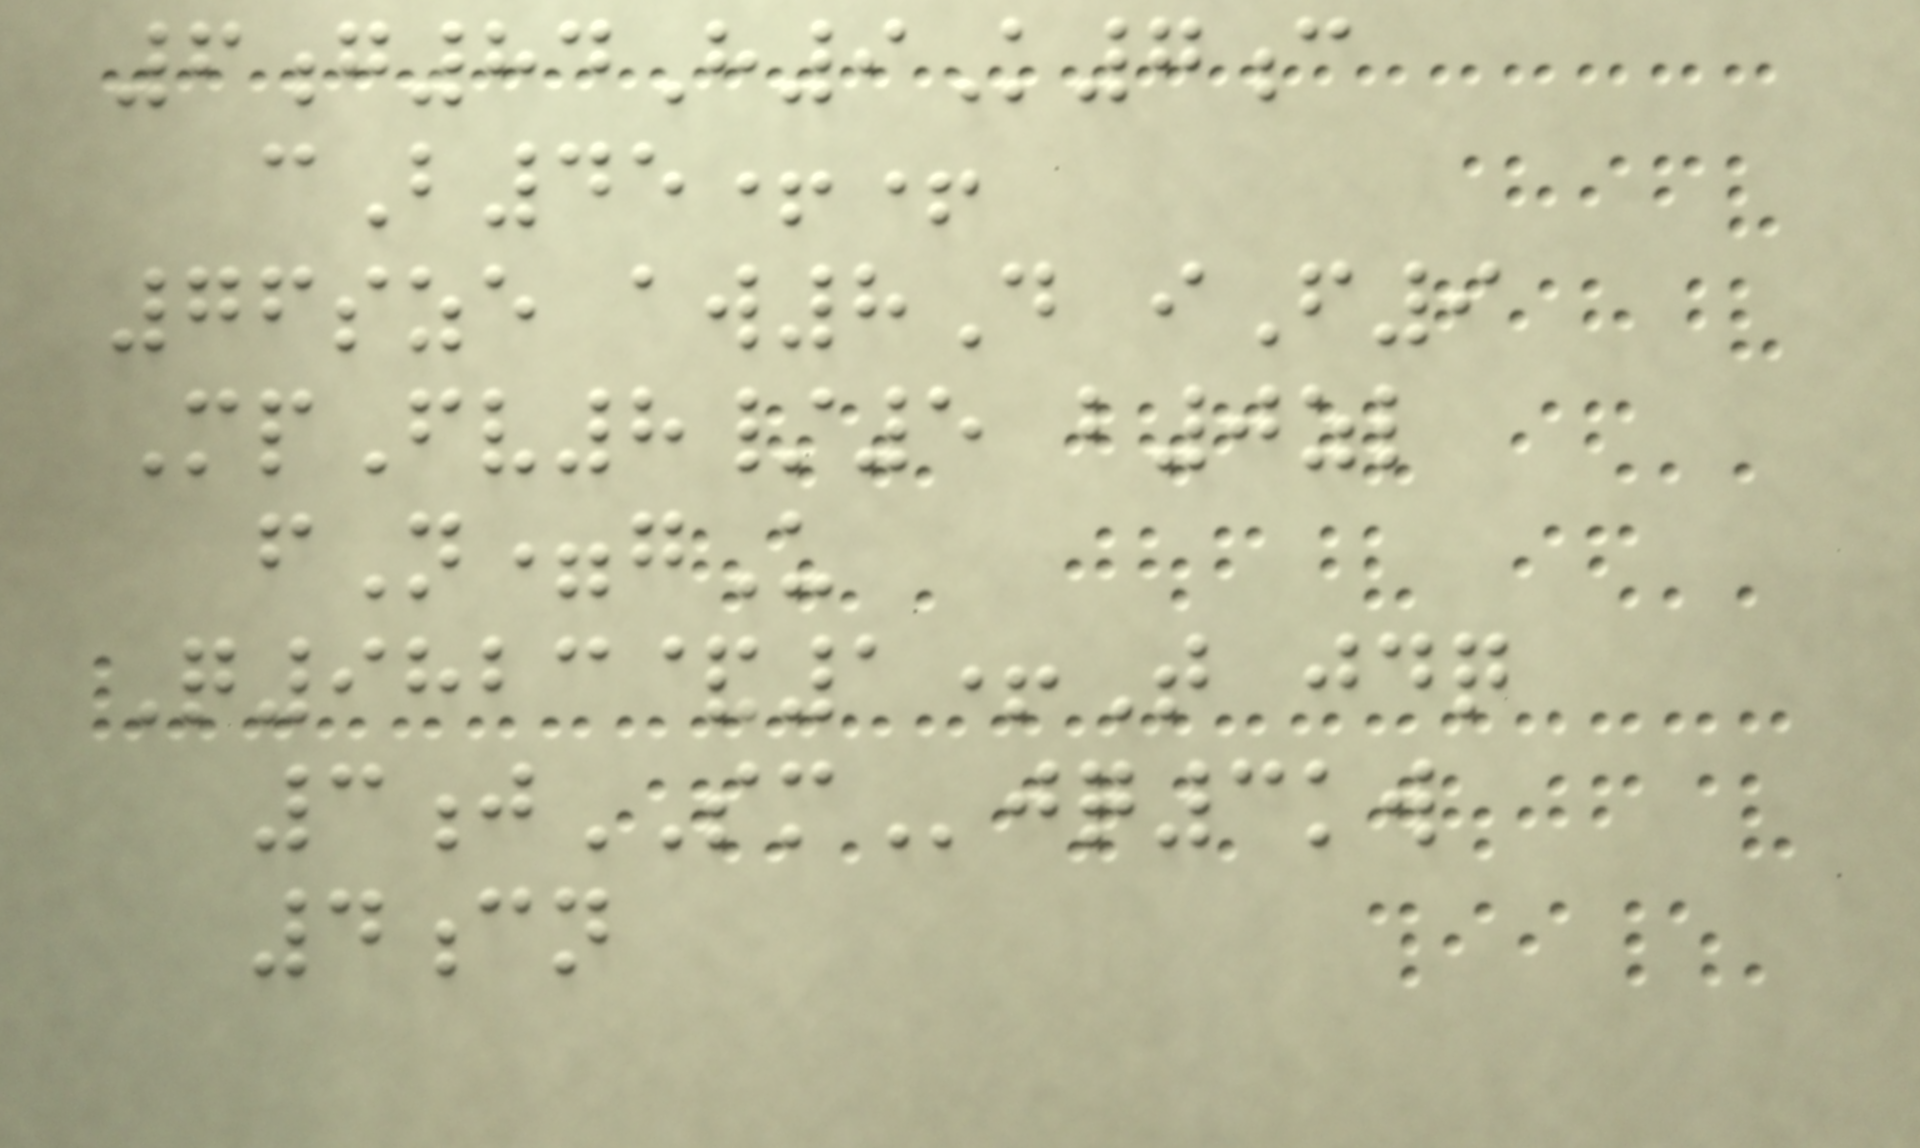6g84H9K7c
cB45++
76sze aw8D iF9
MpFv8/5 b0zl
fN=gU
Q9823&1+T jdq
3jSMjq3kw
4cn
